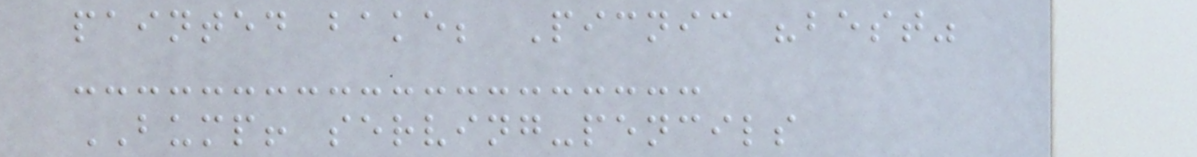painted bake; Picnic "best"
BUMP! serving-pencils
